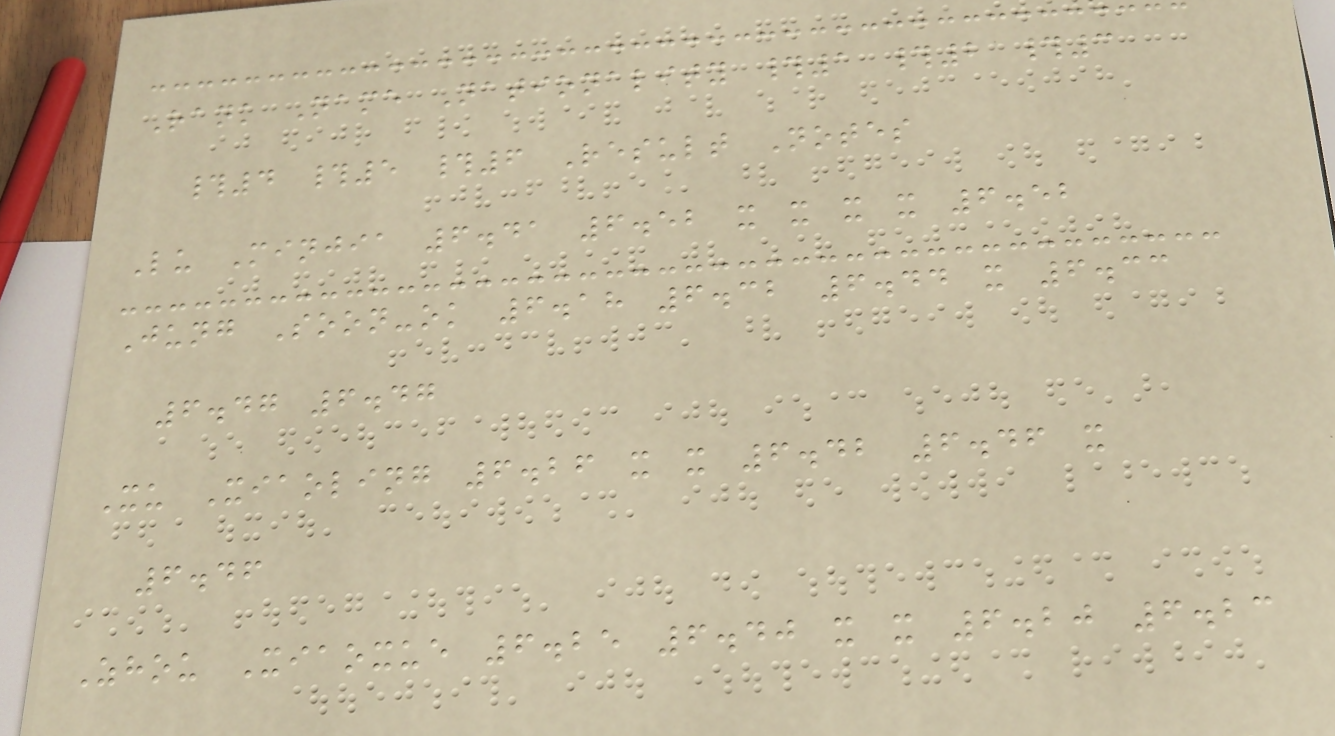Rank Name Nationality #1 #2 #3
#4 #5 #6 Result Notes
Lu Minjia 6.41 6.52 x x x x 6.52
Jung Soon-ok 6.18 6.32 6.44 x 6.33
6.47 6.47
Xu Xiaoling 6.26 x x 6.42 6.46 x
6.46
Zhou Xiaoxue 6.25 6.40 x x 6.20 6.23
